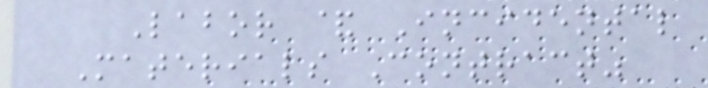Labor & Incidental
Materials Contract"
